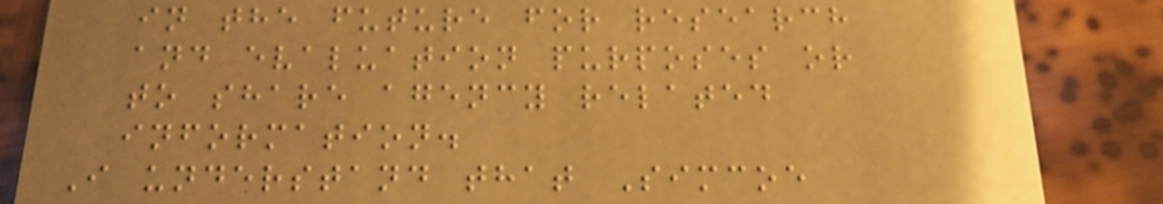in the future for research
and evaluation purposes or
to share agency related
information.
I understand that Simcoe
